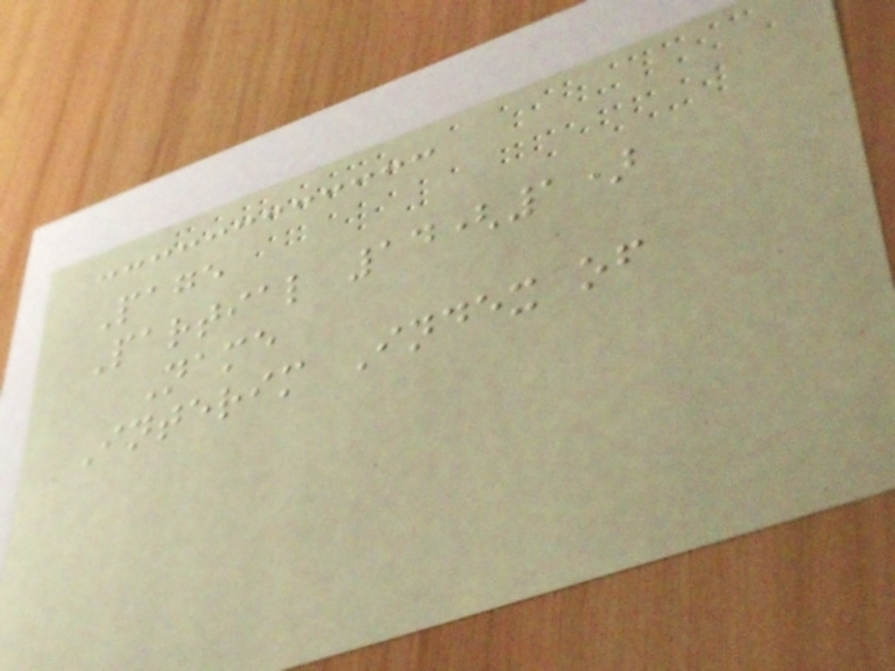Page
Partial 14(1)
Name
Interim Index of
